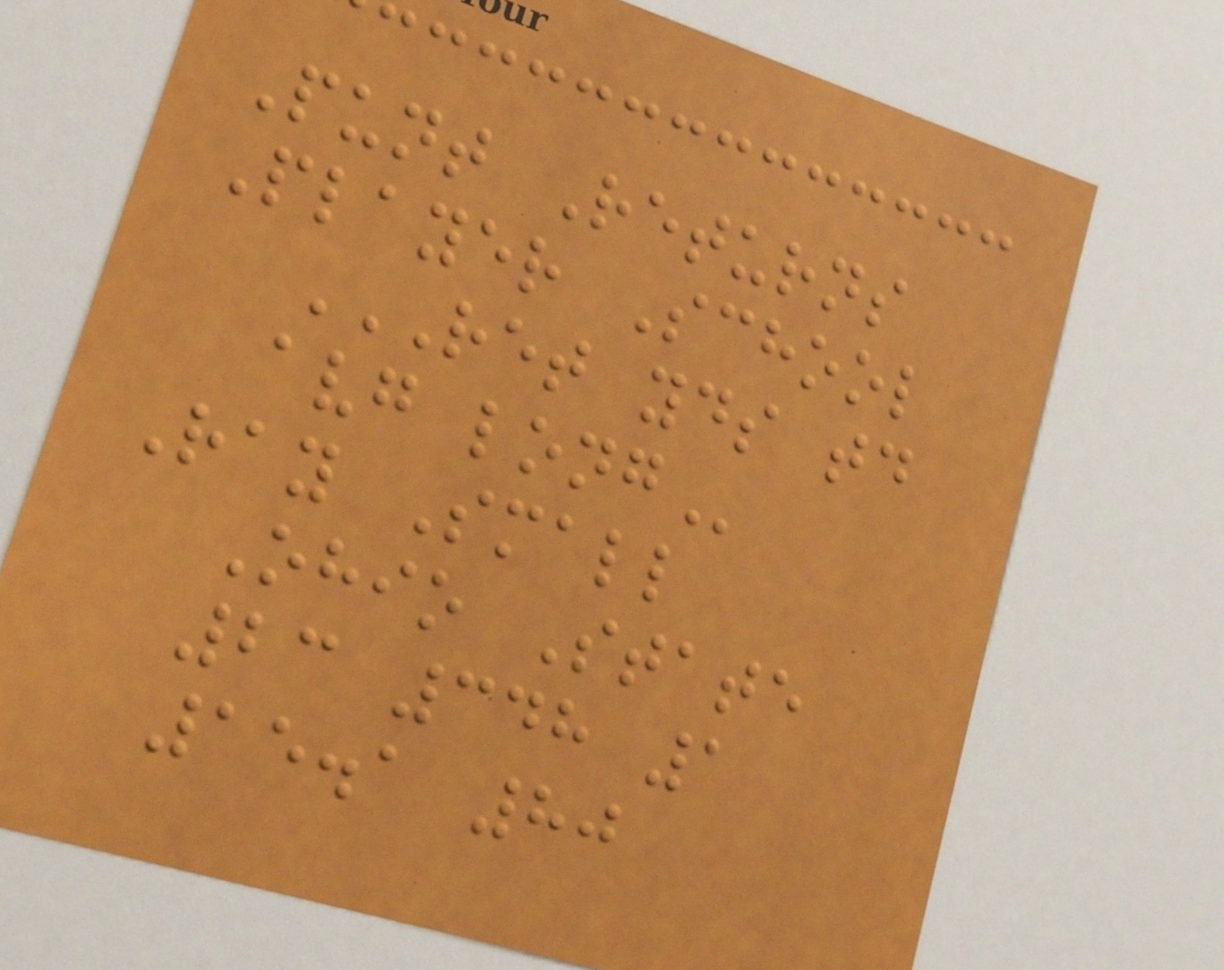Punt Returns
Player School
RET YDS TD
AVG LONG
Ray Small
Ohio State
23 348 1
15.1 80
